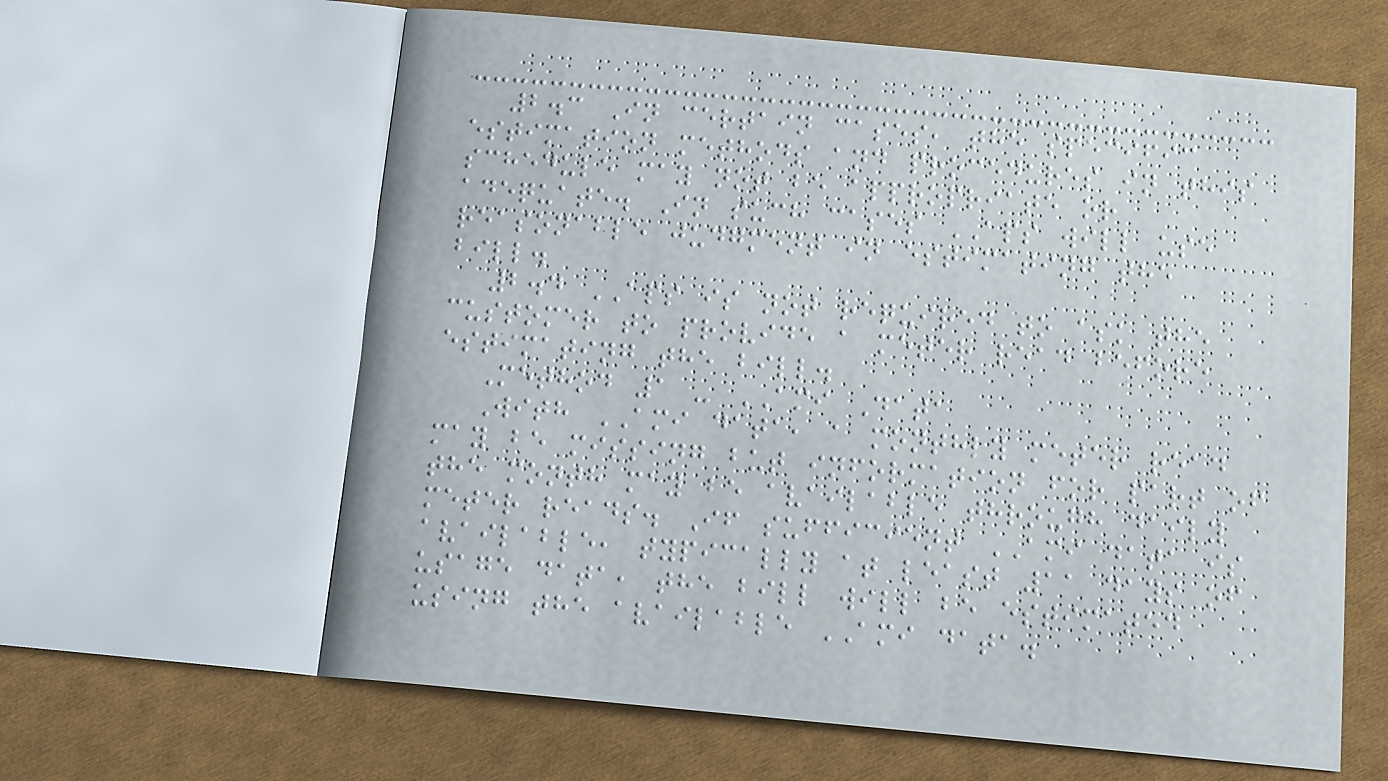2.3 In certain cases, the specific
estimation methods and procedures in this
schedule may not be appropriate or
adequate. In such cases APS will use
reasonable judgment in estimating the
bill.
2.4 APS is not required to ask the
customer to provide a meter read before
estimating the bill.
Method 1 - AMI Data
With AMI data, a monthly meter read
may be missing but information for part of
the month may be available through daily
meter reads. If sufficient AMI data is
available, typically at least 11 days of
usage data, the bill will be estimated
using the available AMI data.
